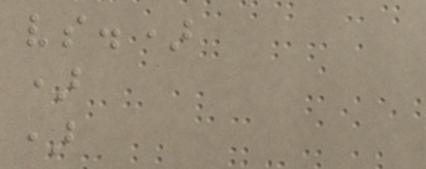vs.)
)
)
